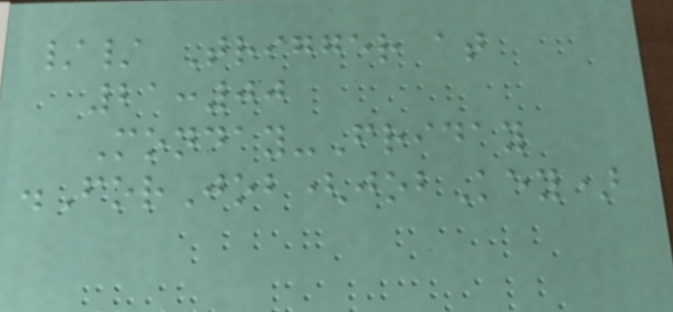// Trigger at
21:00
Monday-Friday
.ForJob(jobKey)
